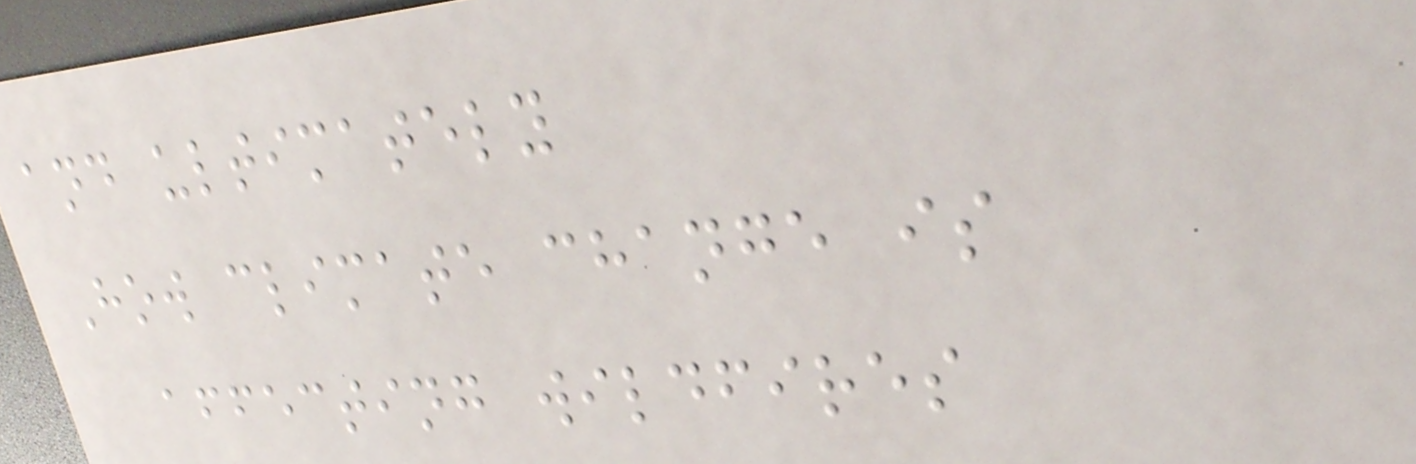and ultimately
How climate change is
affecting wildfires
